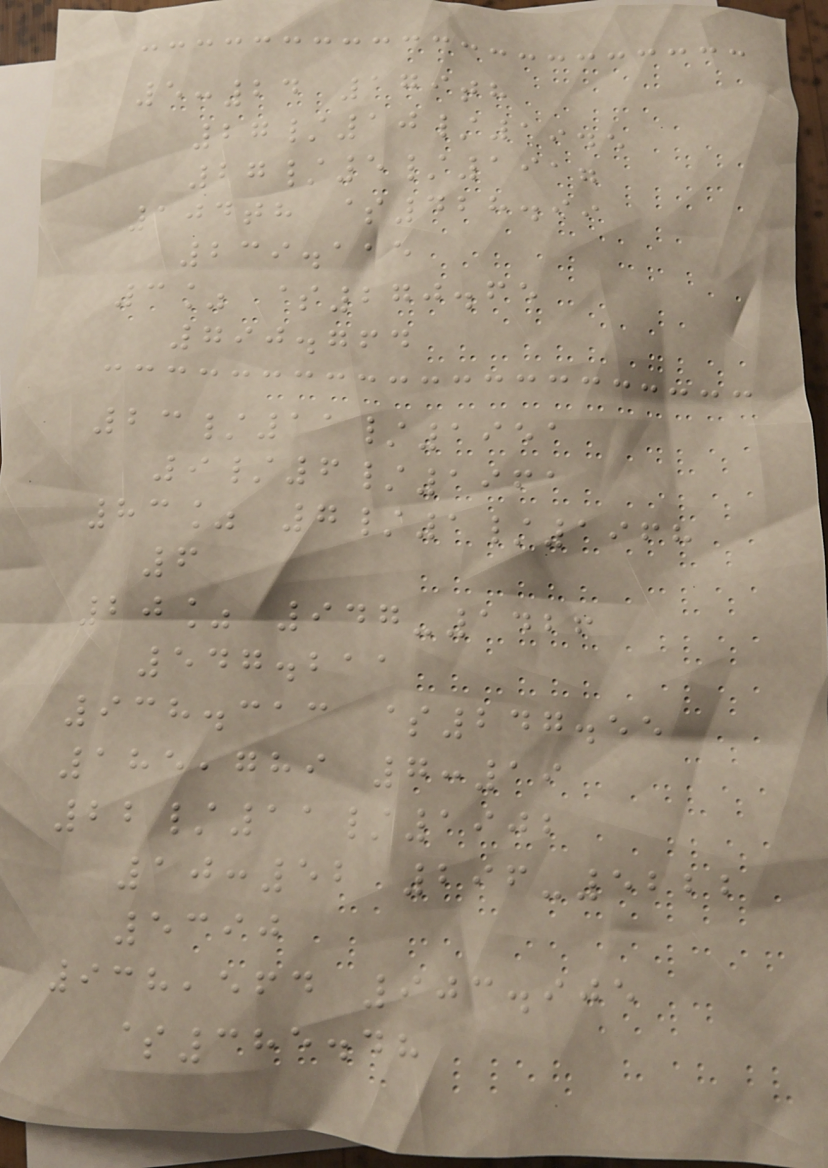5:24 179th
27/10/1945
27/5/1917
104th $428.99
239.115
3% $270.65
790.764
23/11/1951
9/6/1961
83% 7/1/1968
6
20% 947-1426
547.211
938.313 $247.55
185,789 7:19
22/11/1902
10:52 296-5222
5390
938,564 903.905
$385.48
